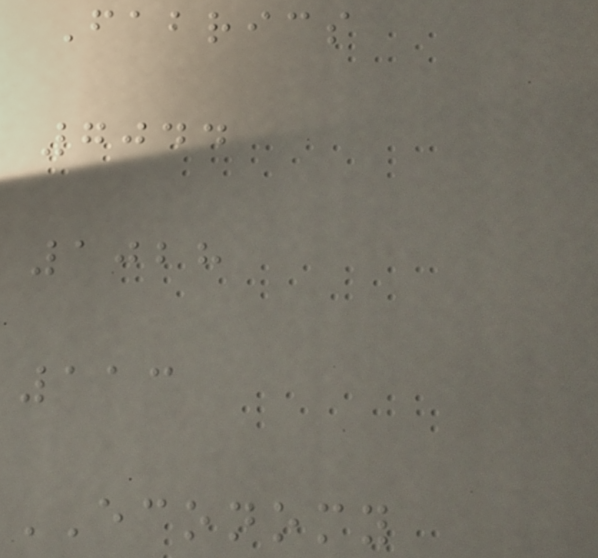Fabrics
7044
1028
113
ECONOMY
